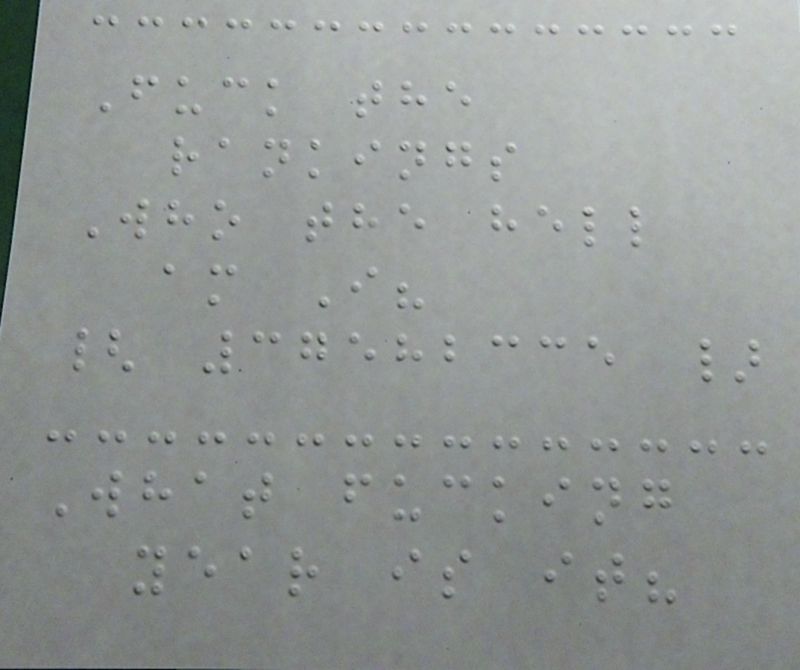Fuck the
rankings
Who the hell
am I?
{ 37582335 }
What fucking
year is it?
